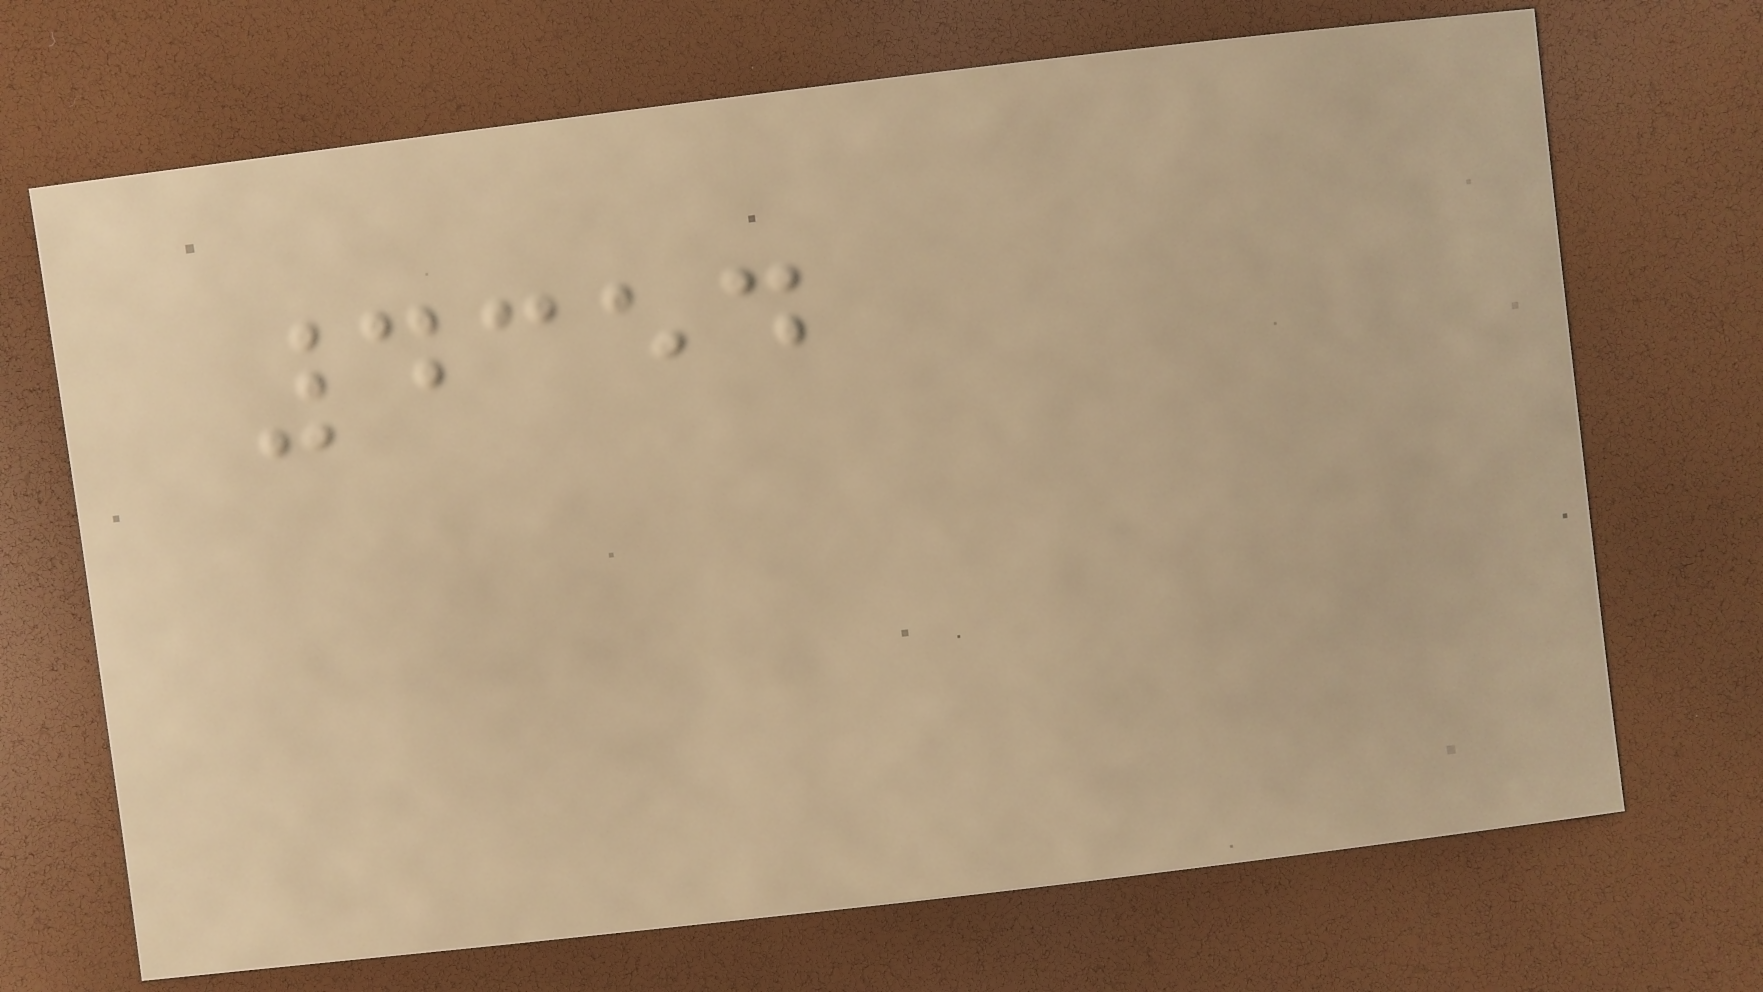4354
